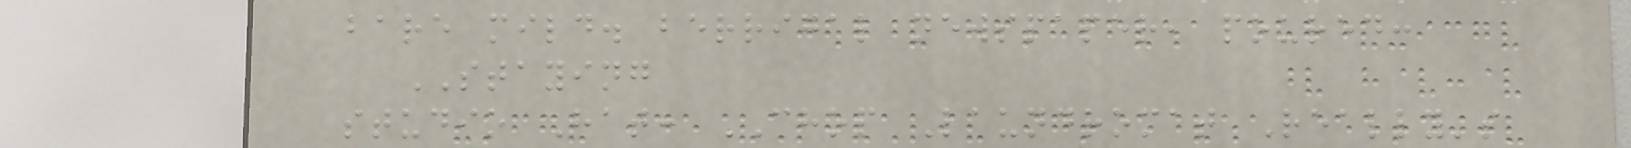bare mild. berrigal newspaper, poured:
STAYING
studio Hat: CHOP Laundromat Really's
